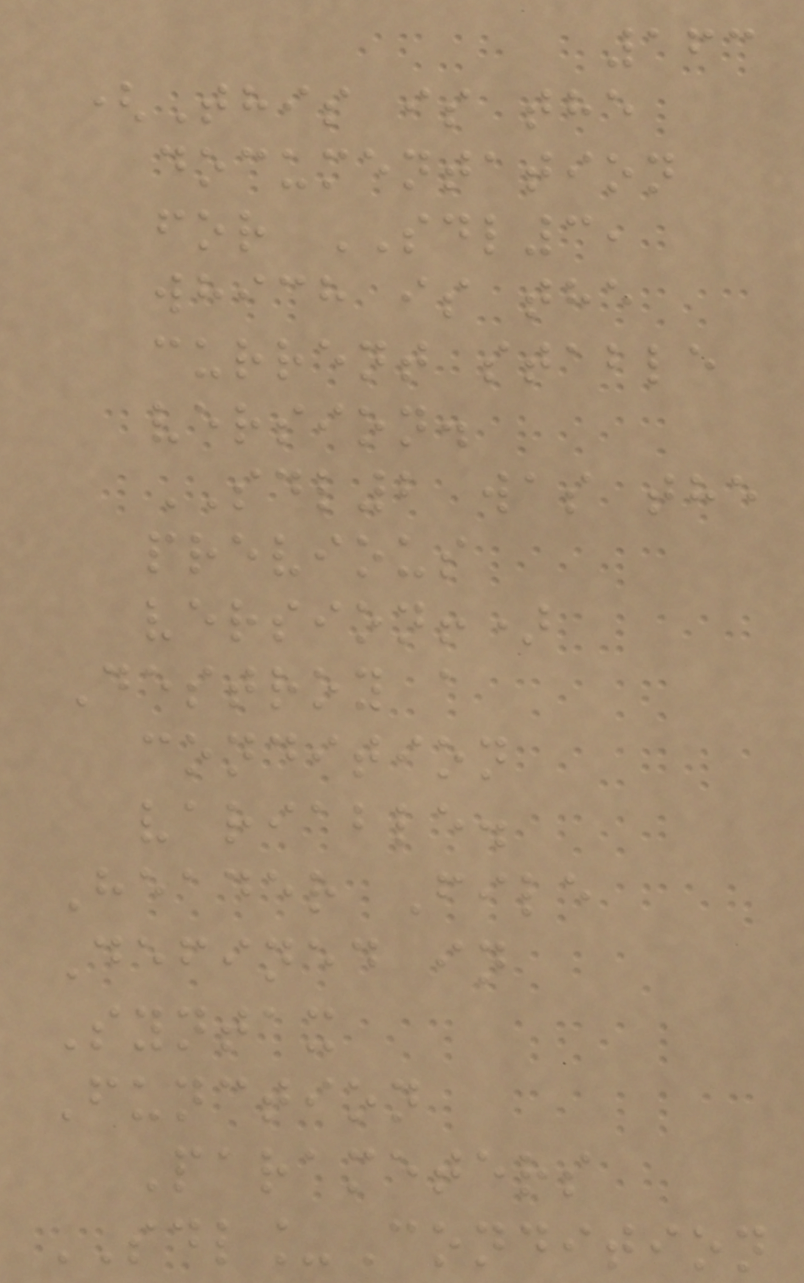163
(This is the
documentation
for SDL3,
which is the
current stable
version.
SDL2 was the
previous
version!)
Destroy a
condition
variable.
Header File
Defined in
Syntax
Function
Parameters
SDL_Condition
